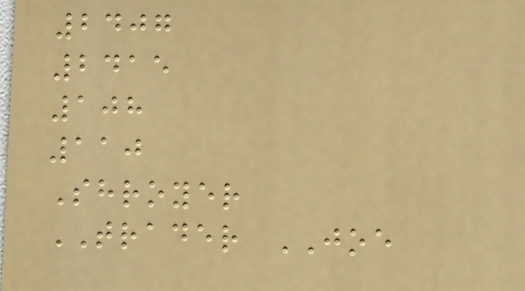2407
2415
108
110
Shroyer
TRADER JOE
